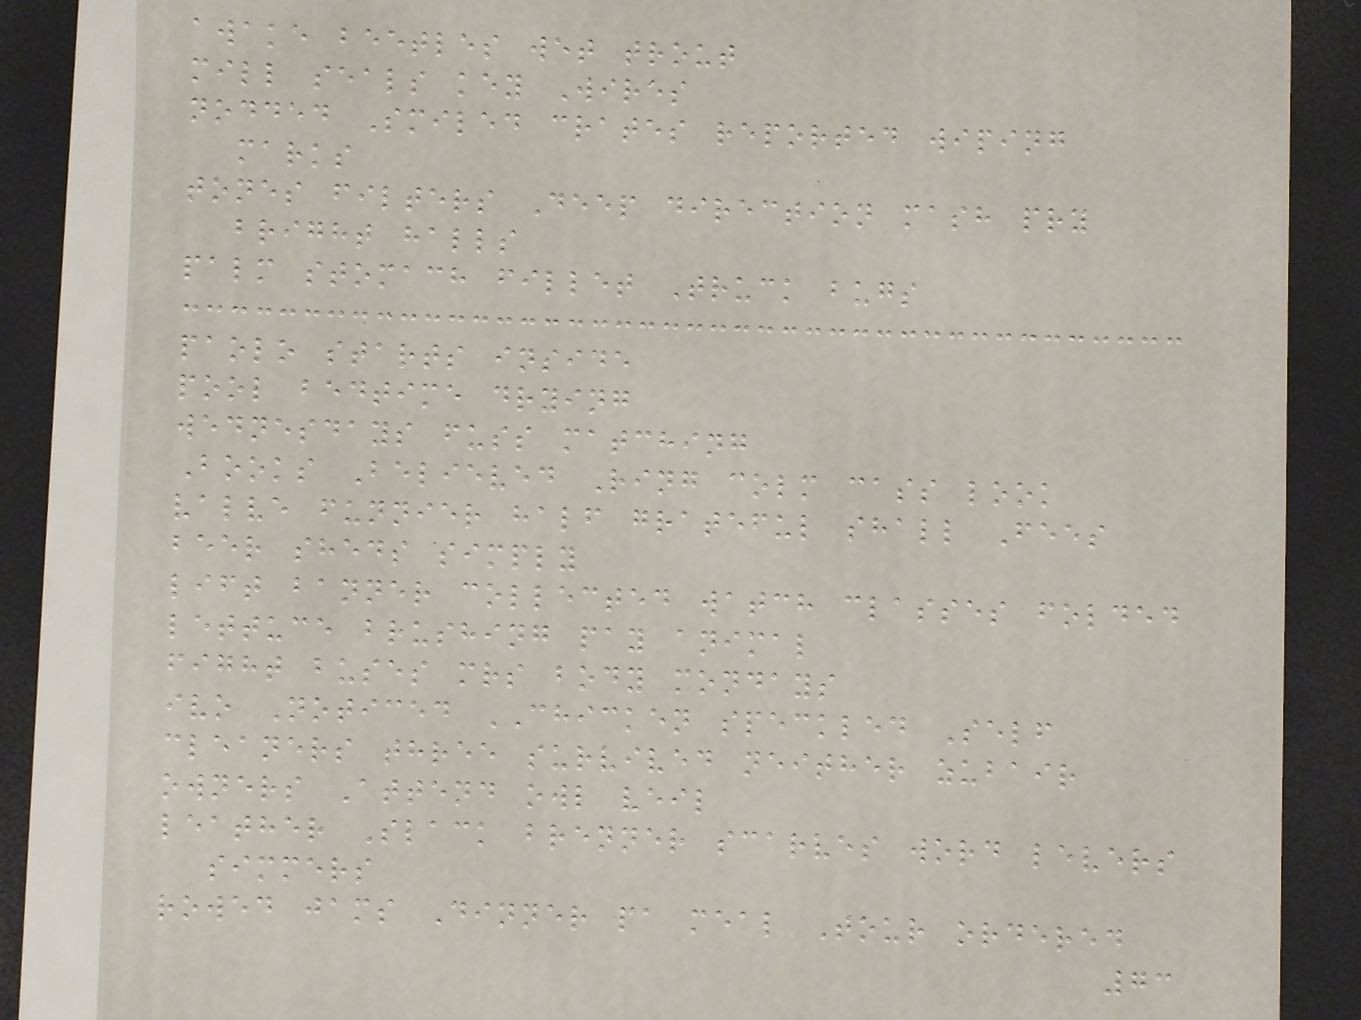awake beetles wet trout
mill seals key Wires
nodded Smiled crates reported wiping
marks
tones filters Deep direction mash pry
bright halls
palm stomach fillet Truck bugs
paolo starts inside
pool bedtime drying
wednesdays fuss matching
Books Believed Ring colm cass look
valve funnier half grateful shall Fees
beer sheds simply
lift banner collected watch classes folded
lettuce brushing pay animal
fight buses mrs body mondays
ivo Noticed CHICKEN speckled Self
cleaners three survived neither zubair
owners Attend owl veil
leather Slack brenner scarves word levers
simmers
rowed jams Dinner pa meal Tour ordered
73
